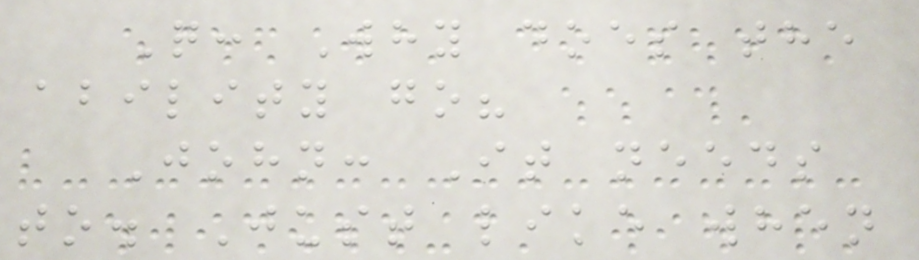Q: Why does the
ability go?
John: It needs
to. Just like when
